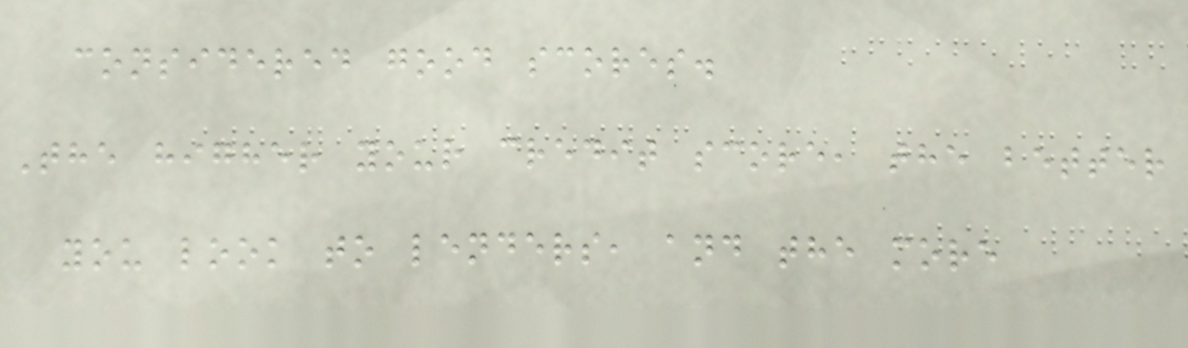considered good scores.
The higher your credit score, the better
you look to lenders, and the more
